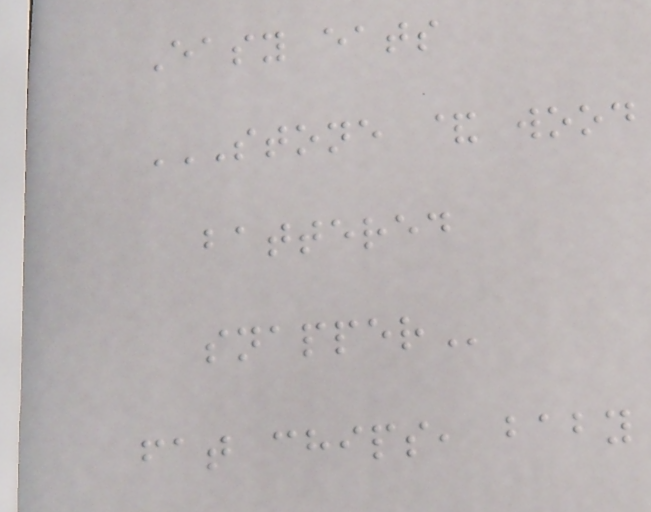Easy eats
STONE & WOOD
BATTERED
SNAPPER
fat chips, baby
